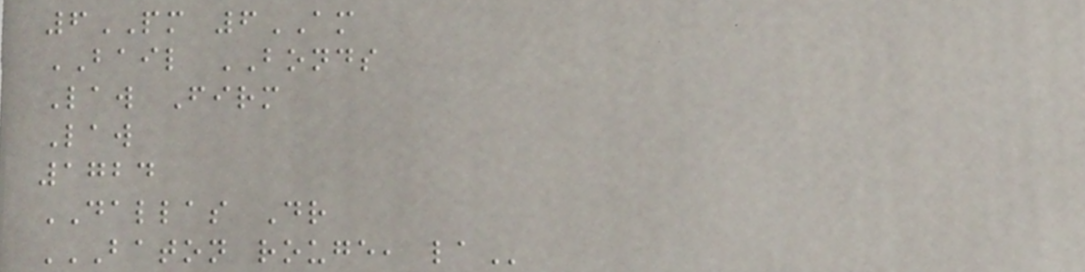6PM 6AM
BAIL BONDS
Law Firm
Law
1724
DALLAS Dr
BATON ROUGE, LA
